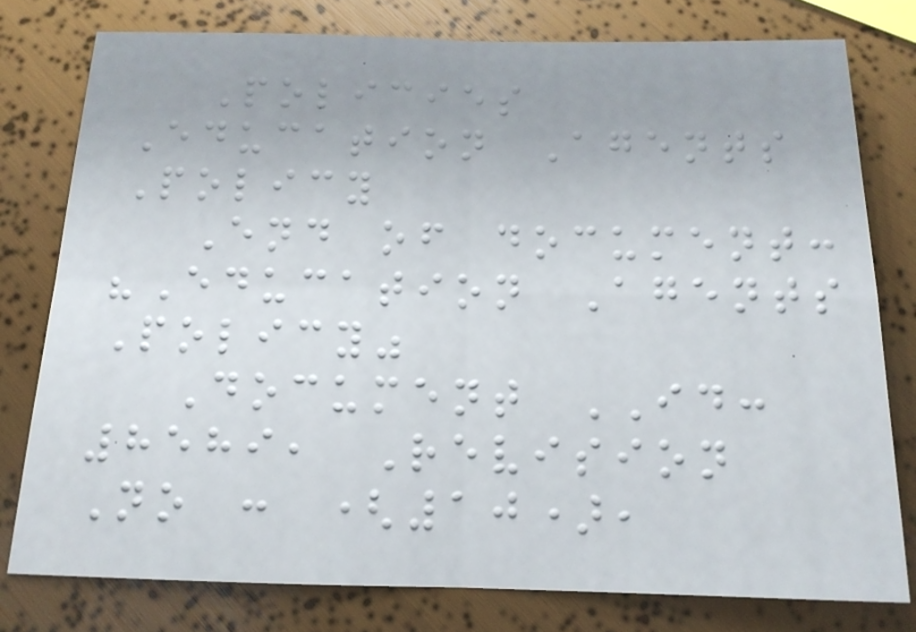Policies
Education Agents
Policy
End of document:
"Education Agents
Policy"
Document ID:
8589, Revision
No : (10),
